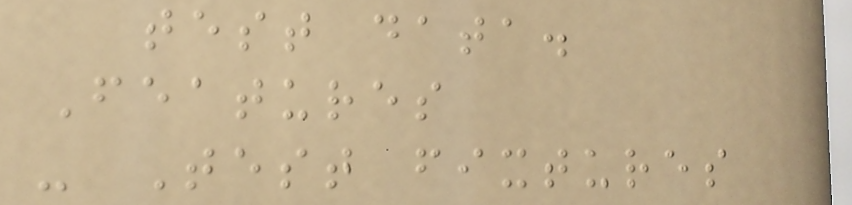test data.
Features
- Test fixtures
